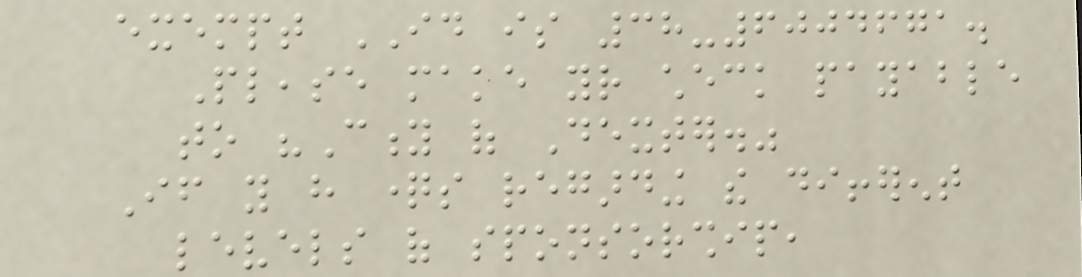exempt ID is 38-6004671.
Please make your check payable
to "City of Dexter."
If you have questions regarding the different
levels of sponsorship,
